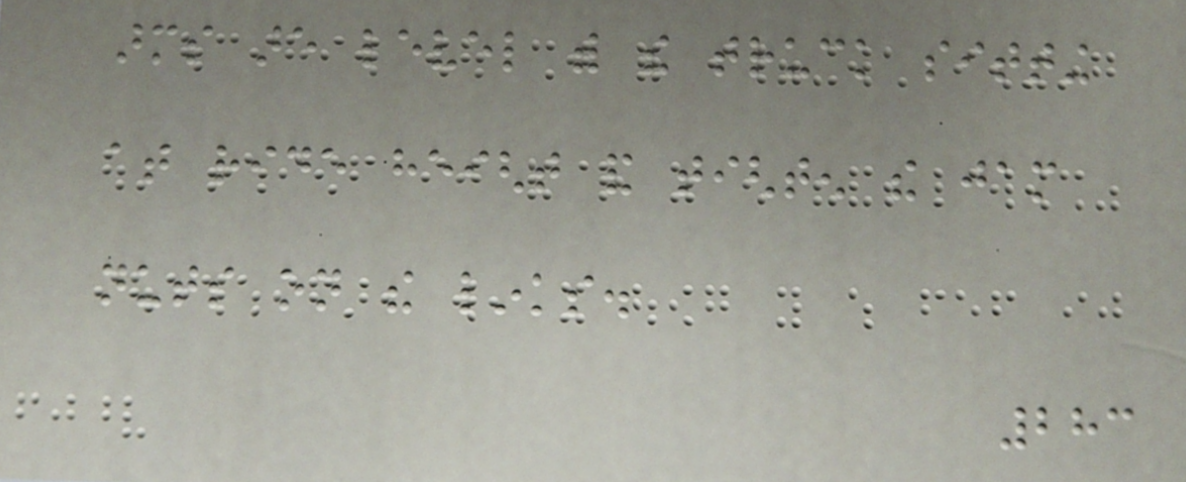arms are level with the truck sitting
at ride height and tighten the jam
nuts on the links.
283
